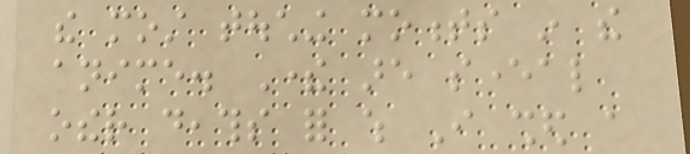the most touching moments in the
anime. There are several
other deaths for which I shed a
